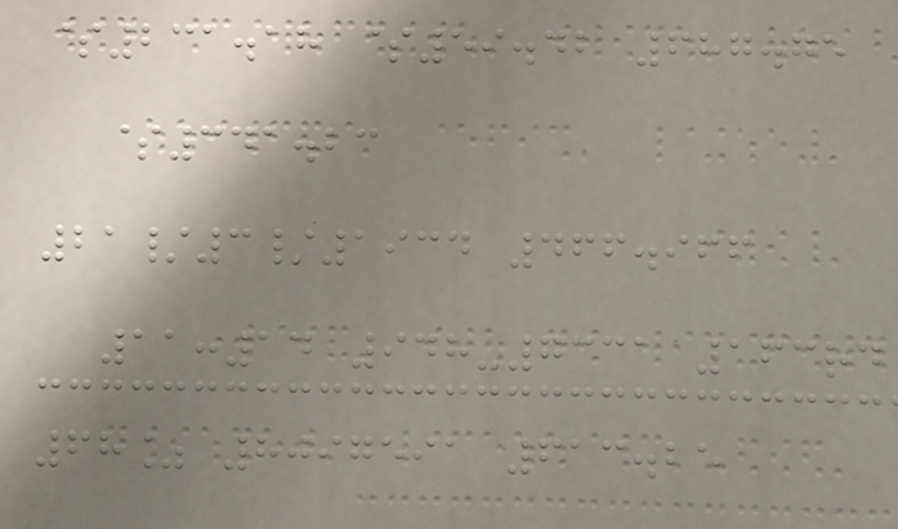$231.18 $59.42 687.75
$341.23
21/3/1934 466.966
11:14 948-7331 163rd
68% 8097591 613.25
